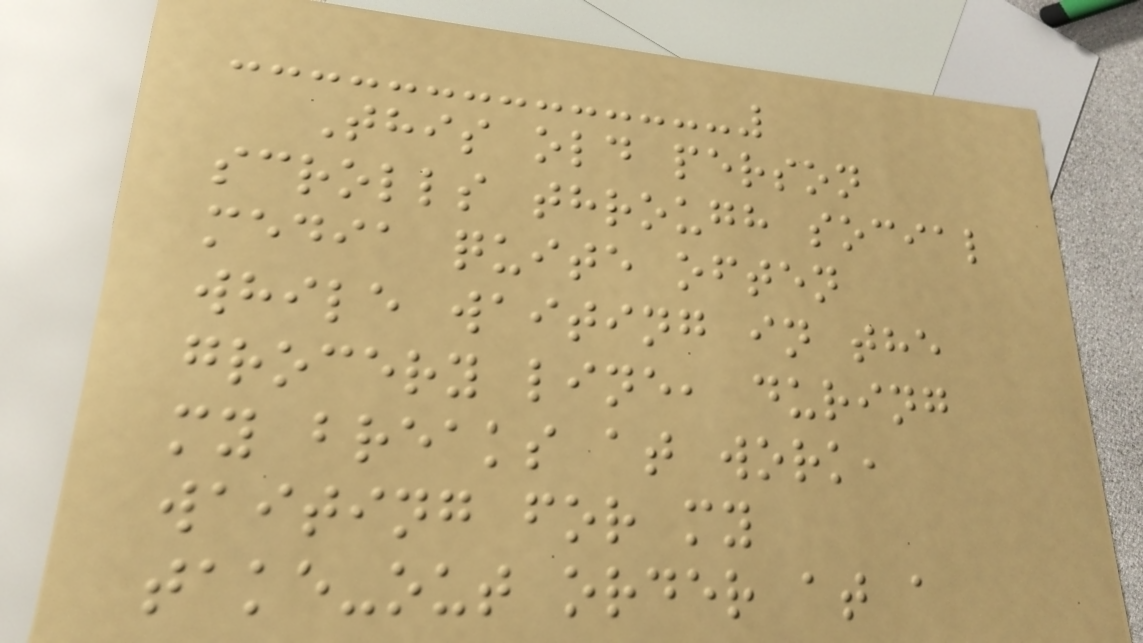This old person
scrolls through social
media quite often
while waiting in the
grocery line, during
my breaks at work,
waiting for my
take-out order at a
